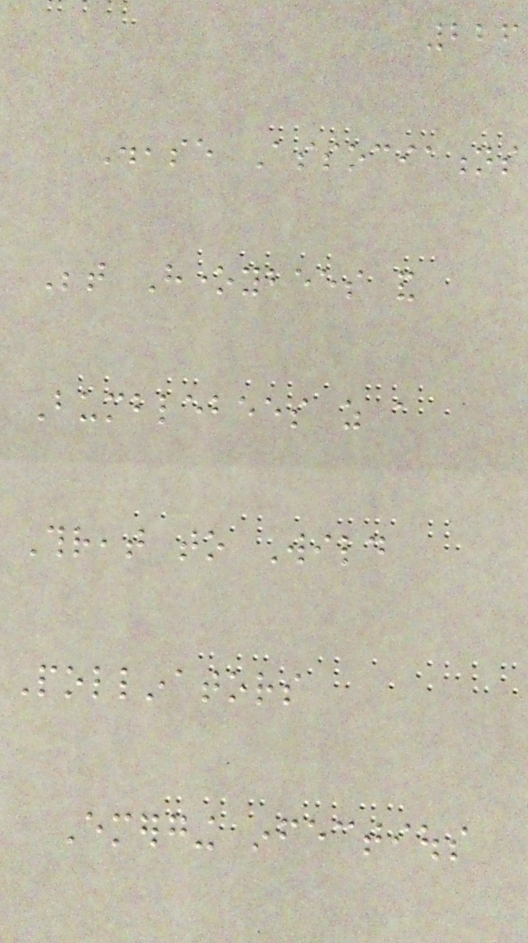226
Disease Associations
Between Honeybees and
Bumblebees as a
Threat to Wild
Pollinators
Emerging infectious
